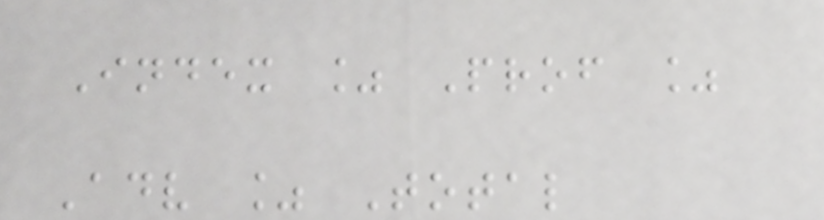Index % Prof %
Adv % Total
